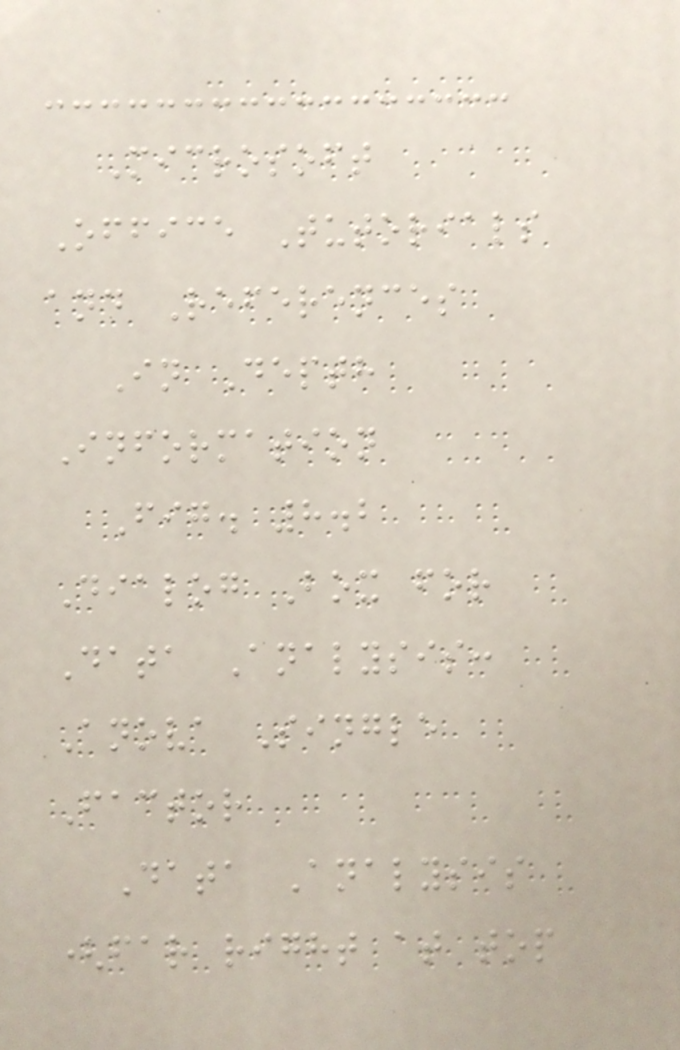Microsoft
Office Tutorials
and References
In Depth
Information
Fig. 8.2
Dialog Box for
Data Analysis:
Anova Single
Factor
Data Analysis
(far right at top
